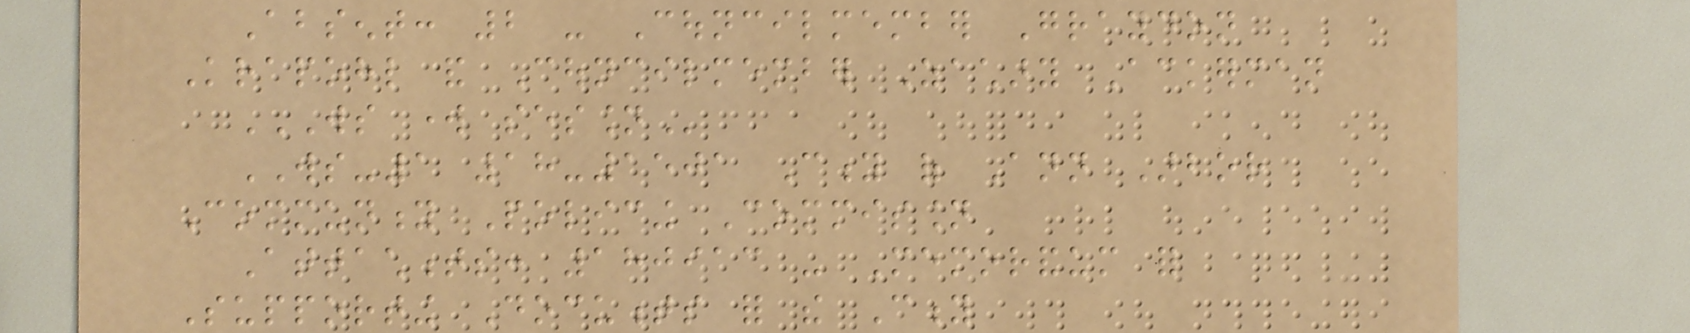Absent: 2 - Councilmember Graydon
Krapohl and Councilmember Zachary Ackerman
WS WORK SESSION
WS-1 18-1501 City of Ann Arbor
Community Policing Commission
Attachments: 180913 - Memorandum for
Supporting Documents for the City
